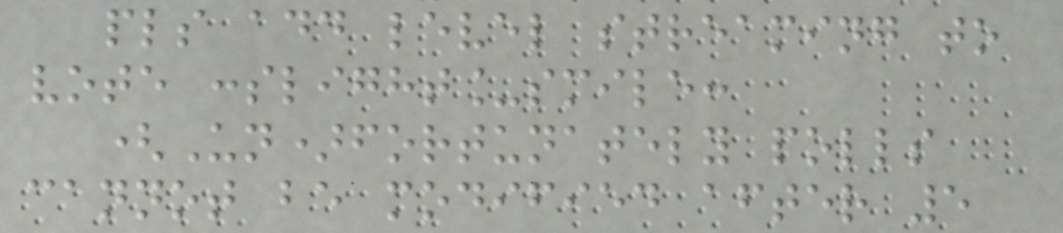pls add level streaming to
vote :slight_smile:
(Un)fortunately polls
cannot be modified after 5
